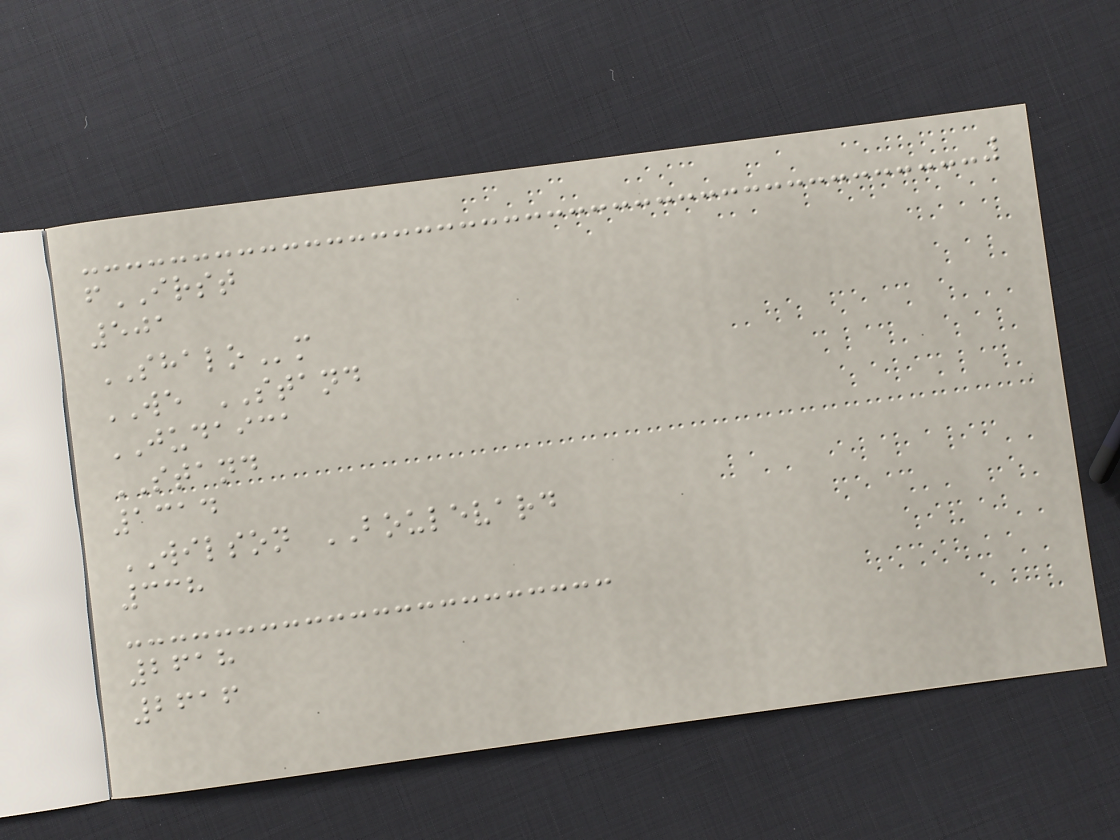fIRST
501
SHALOm
WE STAND
JUDAICA
STAND
1314
WILSON BOULEVARD
338
2618
2616
